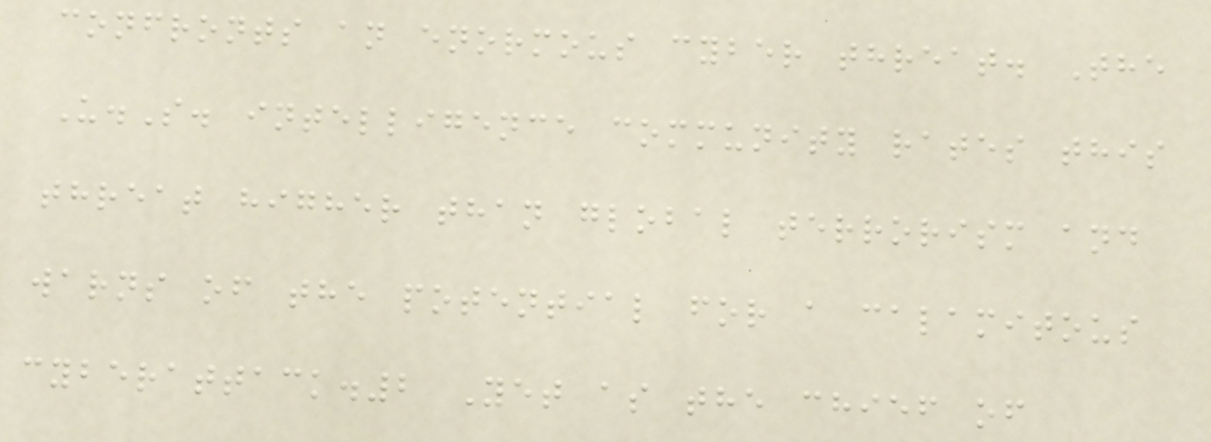confronts an enormous cyber threat. The
U.S. intelligence community rates this
threat higher than global terrorism and
warns of the potential for a calamitous
cyberattack.2 Yet as the chief of
